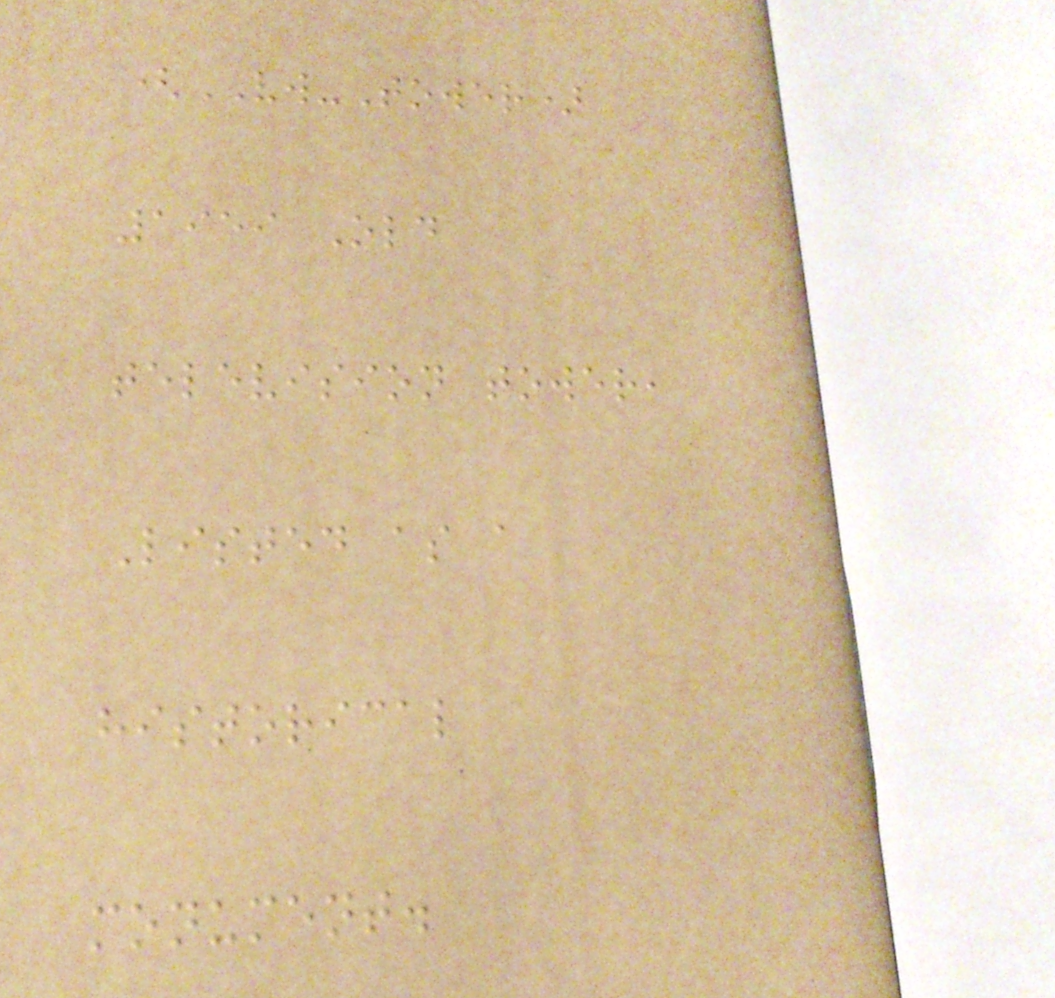(VW-Tower)
1959 Old
television tower,
Listed as a
historical
monument.
